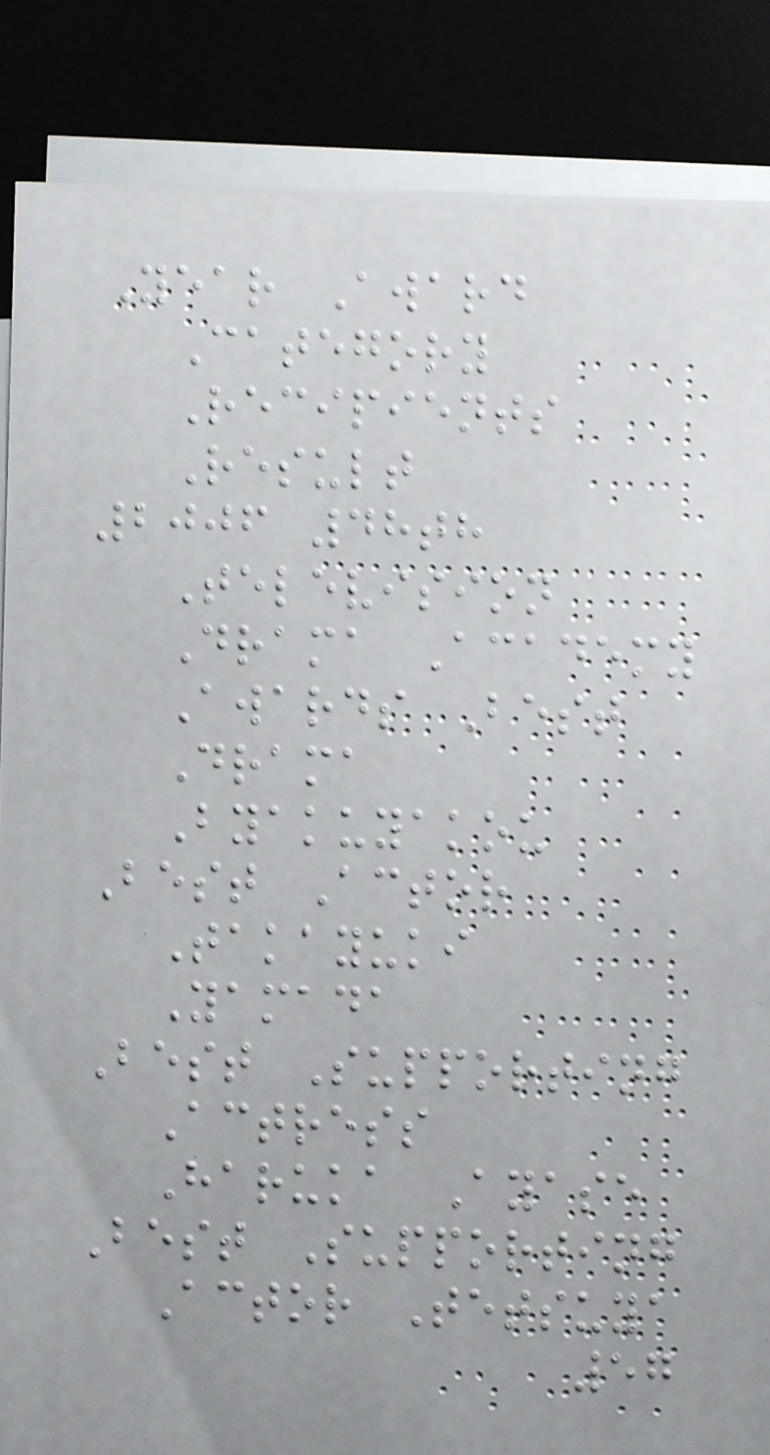Year Award
Category
Recipients
Result
2006 48th
Television
Drama Academy
Awards Best
Drama
Byakuyakou
Best Actor
Takayuki
Yamada
Best Supporting
Actress
Haruka Ayase
Best Supporting
Actor Tetsuya
57
